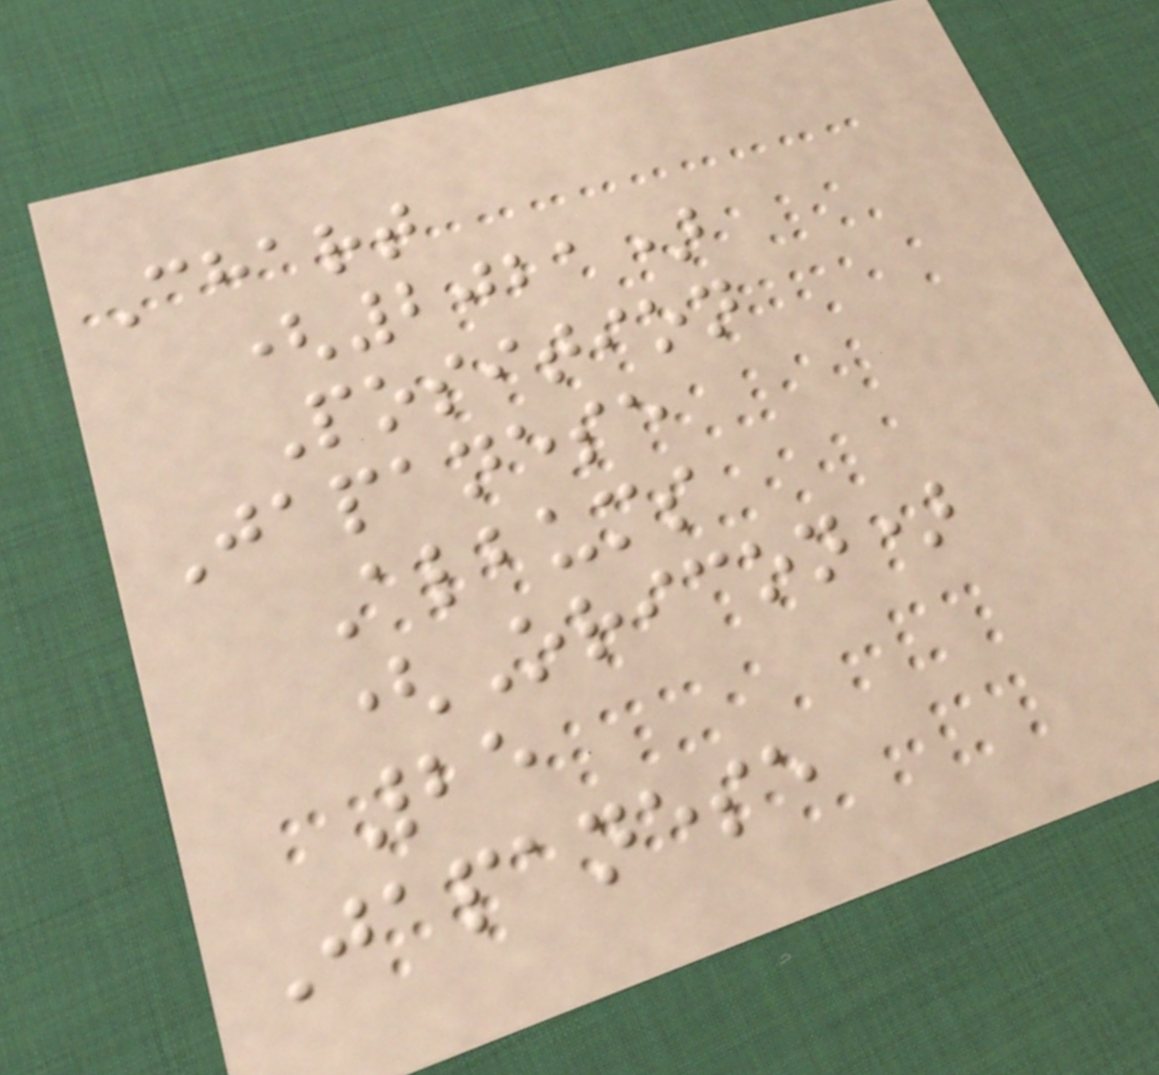Chart
(2021)
Position
Japanese
Albums
(Oricon)
25
Japanese
